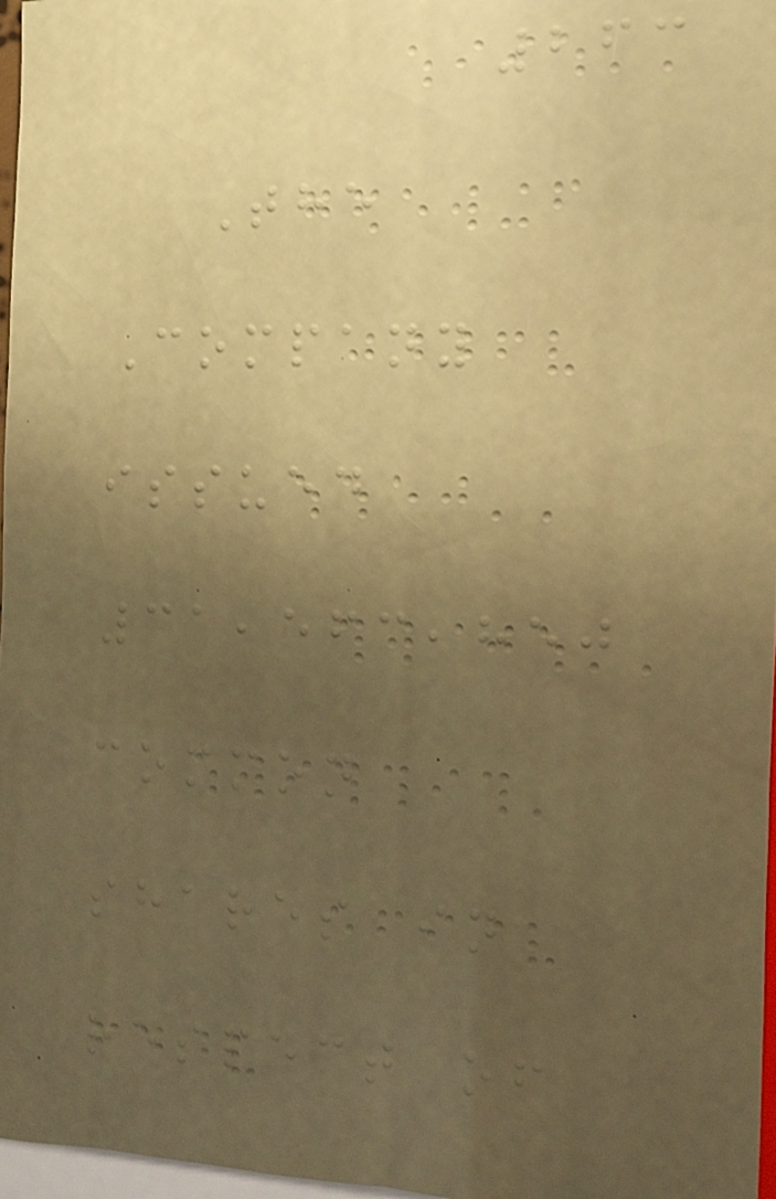263
The
Company
issued
31,563,850
common
shares in
respect of
